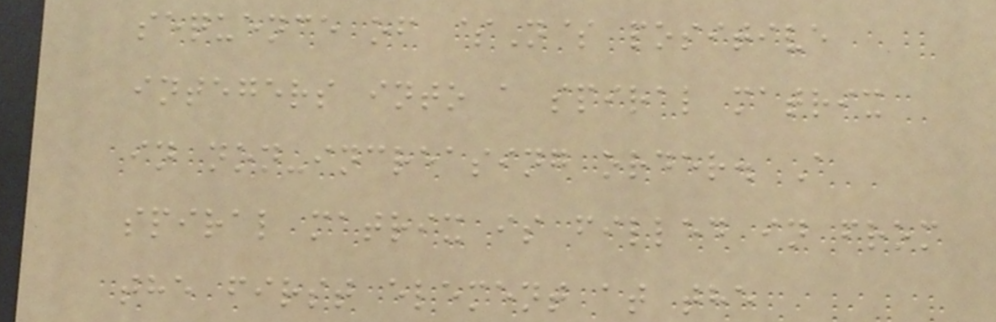sequence of $N$ positive
integers into a spiral matrix
in non-increasing order. A
spiral matrix is filled in from
the first element at the
